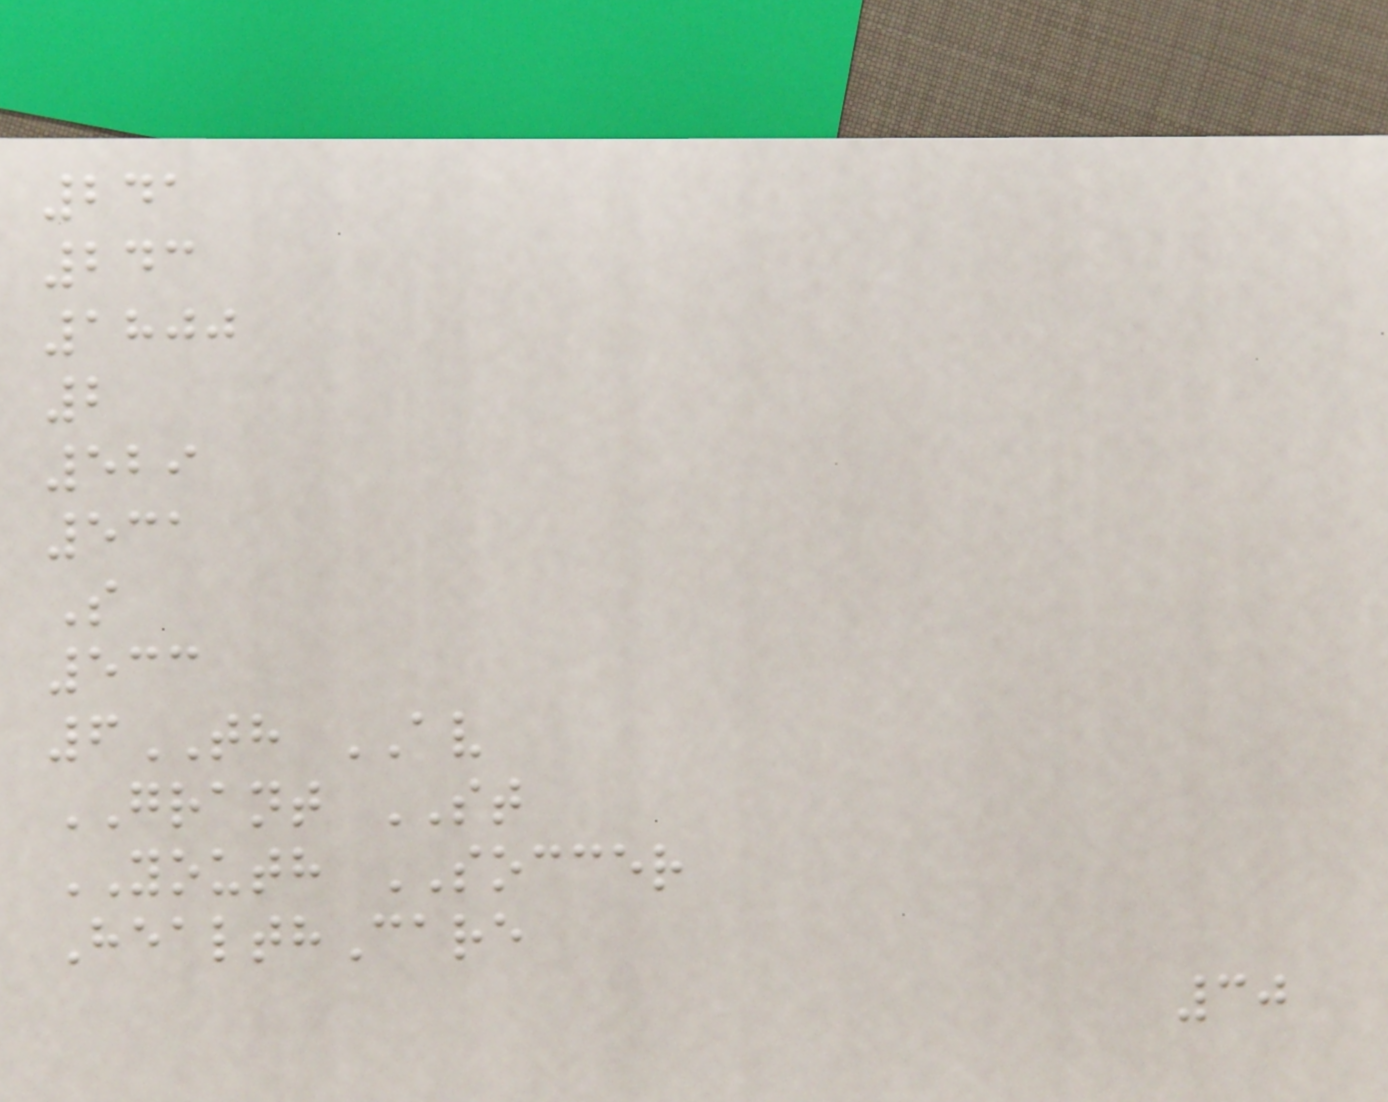241
243
1800
2
529
531
S
533
6TH AV
GRANT ST
YOUTH SOCCER
HealthCare
30
